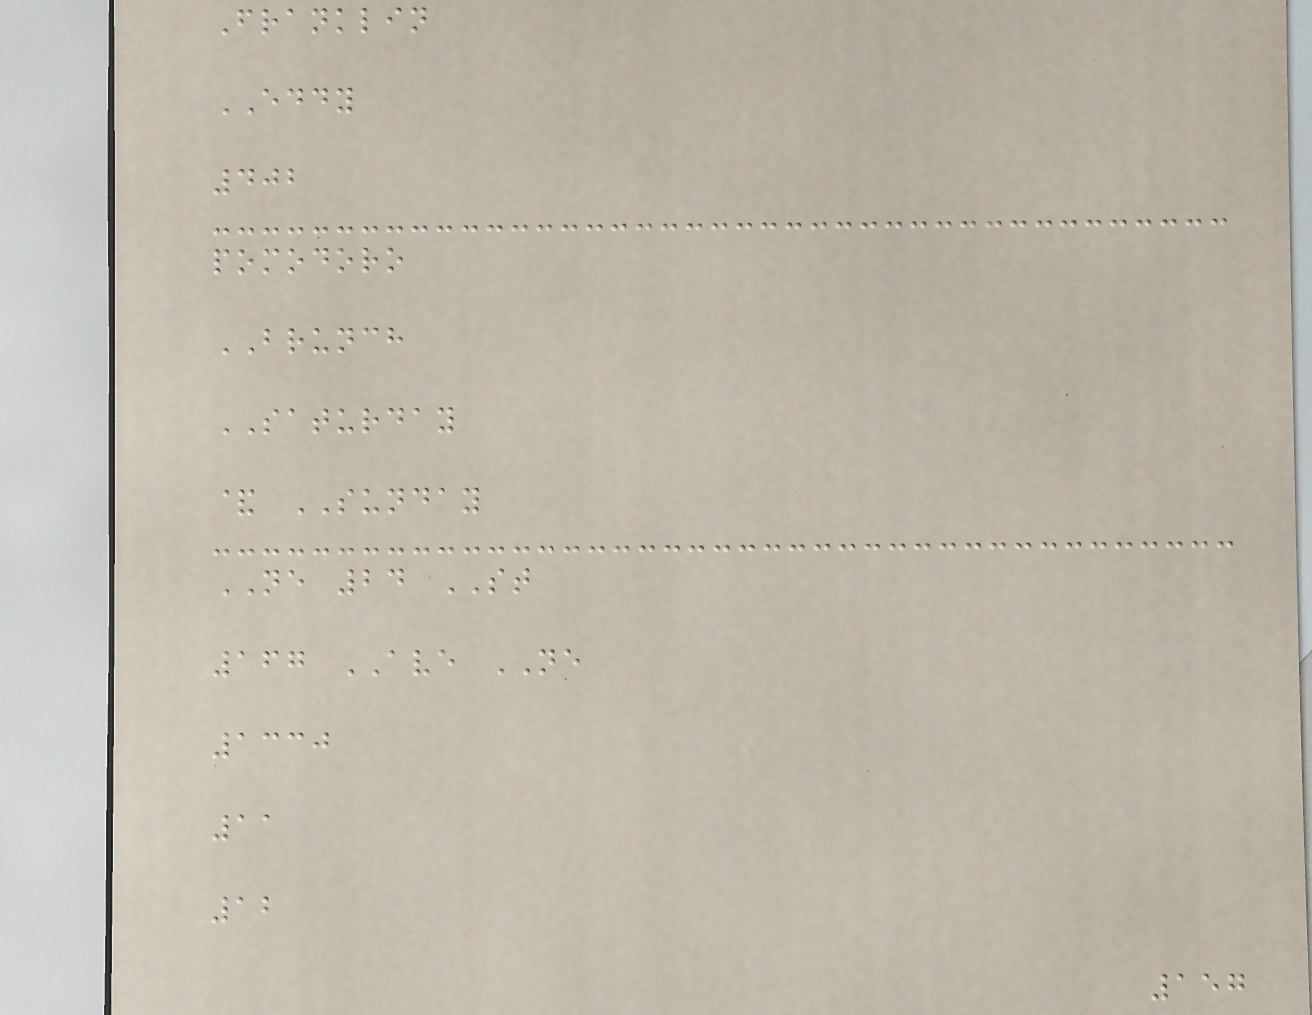Franklin
EDDY
402
pomodoro
BRUNCH
SATURDAY
& SUNDAY
NE 24 ST
167 AVE NE
1330
11
12
157
